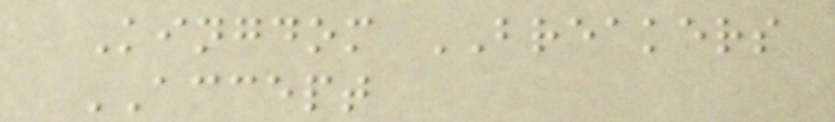Kingdom BREAKERS
ACCEPT
